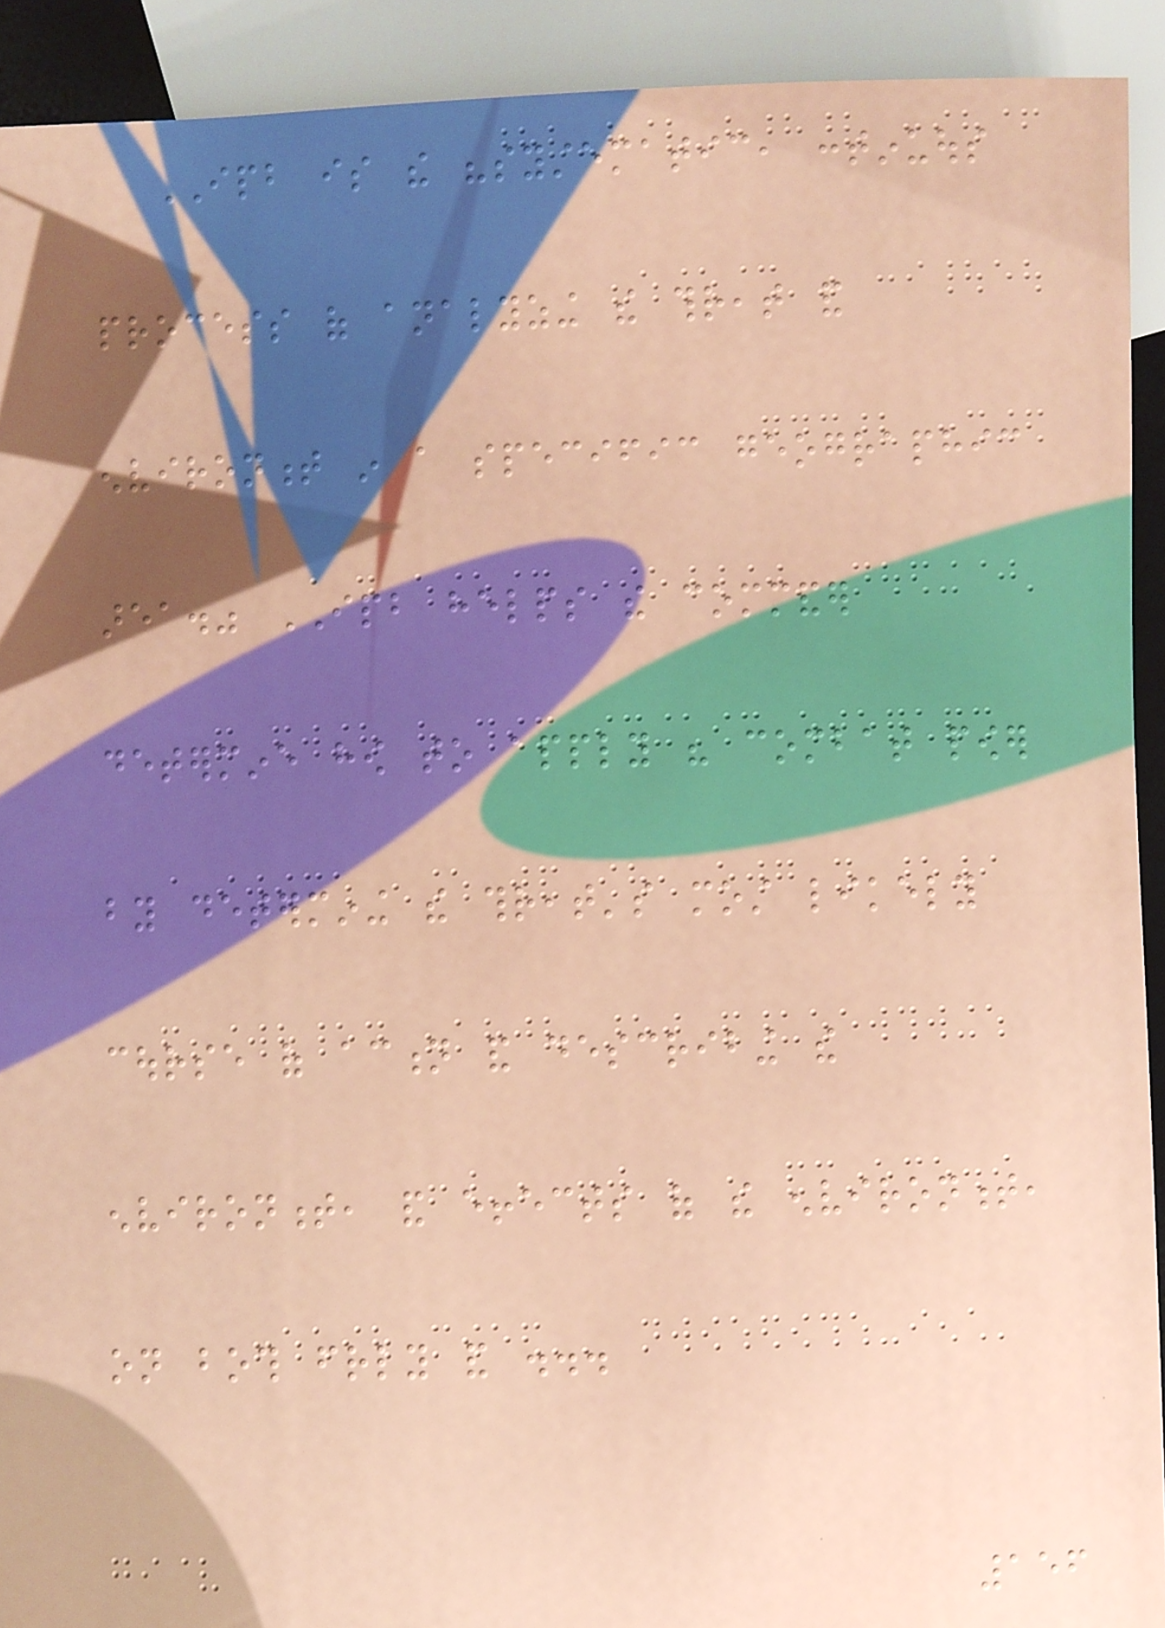IPB is the "systematic, continuous
process of analyzing the threat and
environment in a specific geographic
area." IPB helps the commander
determine how to apply his combat power
by determining the threat's most likely
course of action and describing the
environment, and effects of the environment,
on both friendly and ...
156
